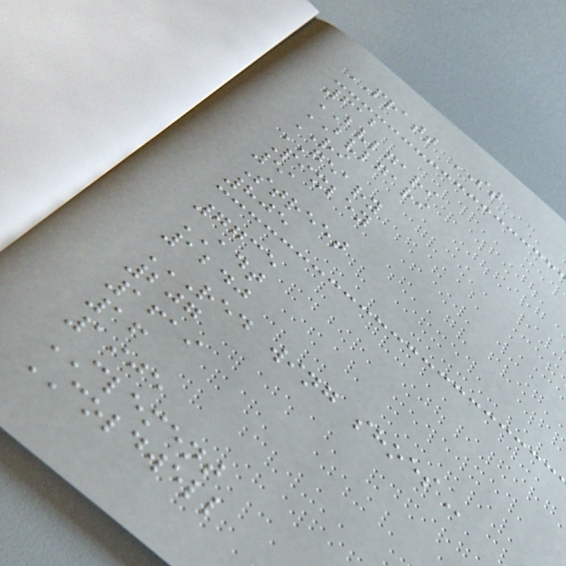PRATT ST
612
BVLGARI
BVLGARI
RI
GEARY
Pixley
51
Street
805
7735
ADT
1240
RED WING SHOES
207
1619
16
1905
CLEMENT
COLDWELL
